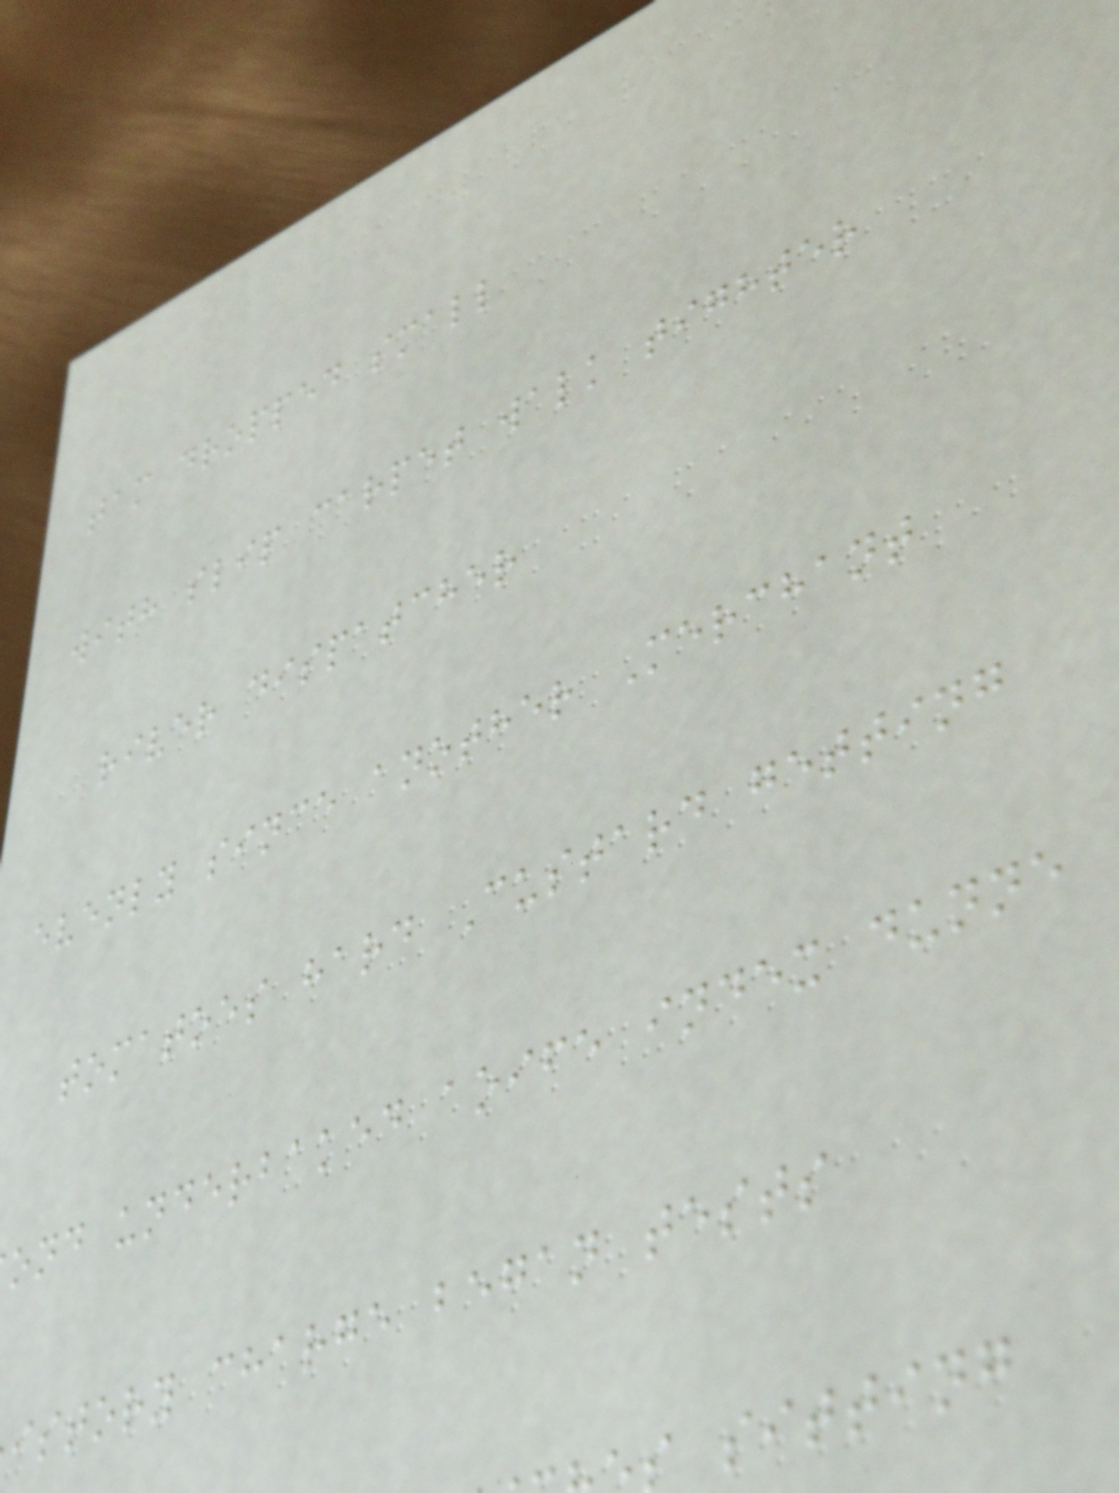tam dropped small
with slip carpet walk tighter
river dispatcher
evenly since another Merchant
tomatoes hard Custard getting
ond underbaked aoife index dunne
istory charge began tests
